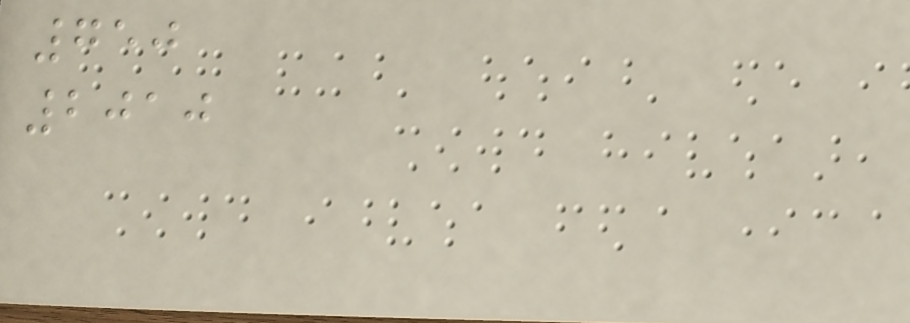750
2010
